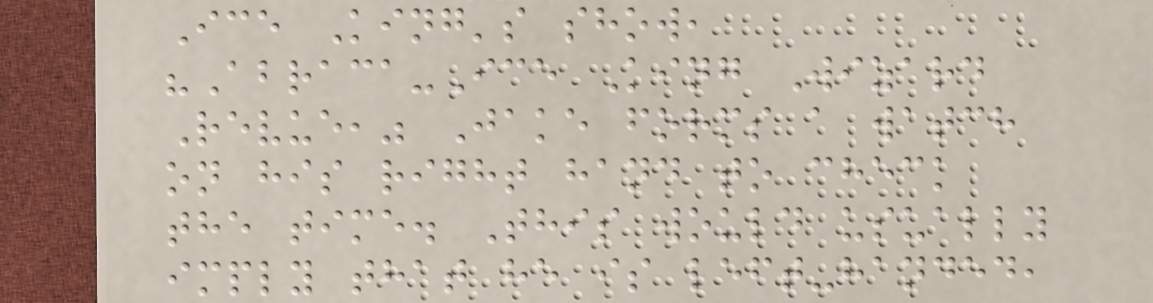Ice King's show,
"Abraca-Ice King Wizard
Revue," Jake forms a watch
on his right hand to check
the time. This would usually
imply that he is left-handed,
